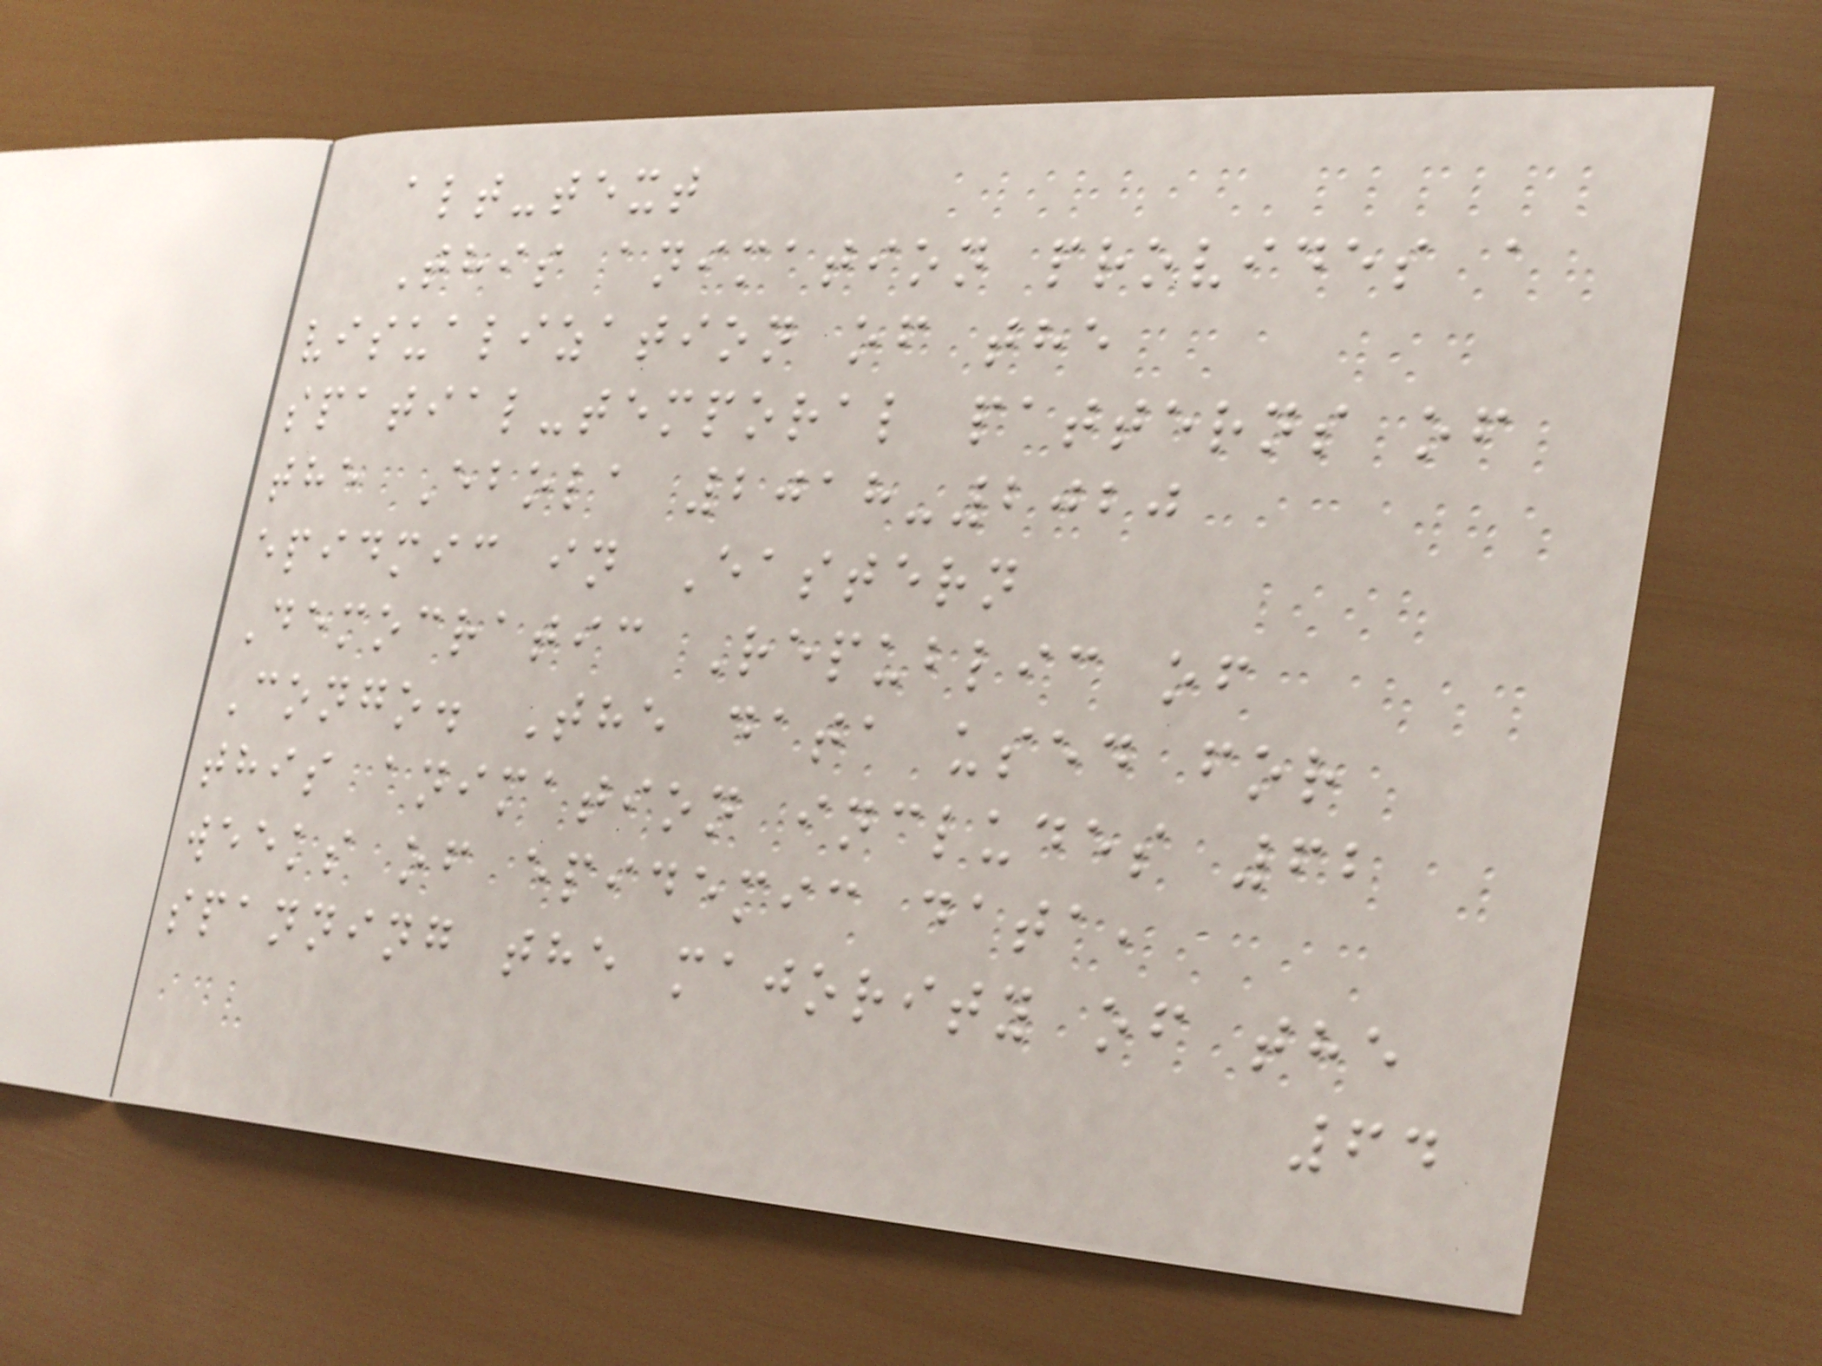alt-text
This animation provides a
visualization of the
spatial-temporal patterns of
the Ebola 2018-2020
epidmic in Eastern
Democratic Republic of
Congo. The data used for
this animation includes 62
weeks of epidemic data,
spanning the majority of the
64
